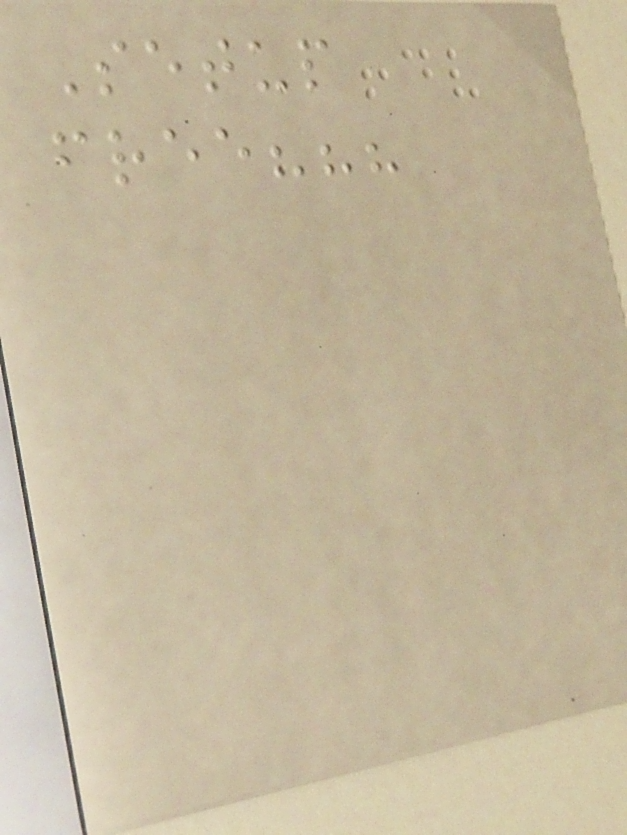Setup
free???
